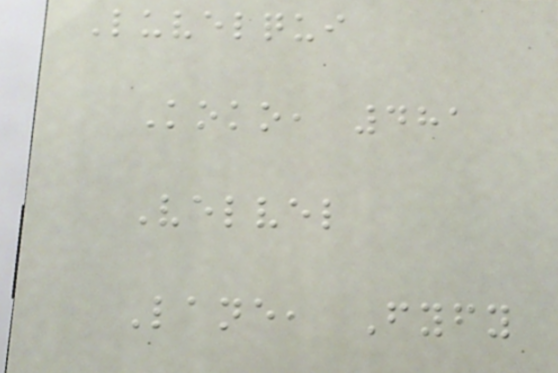Luvelqui
Koko, 481
Velvel
Lane, Fyfy
